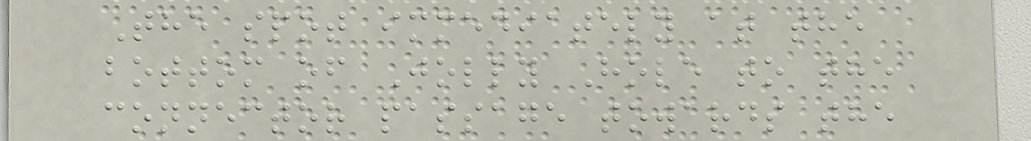The spot immediately at the
bottom of Jolly Hole to the
connector passage towards the
